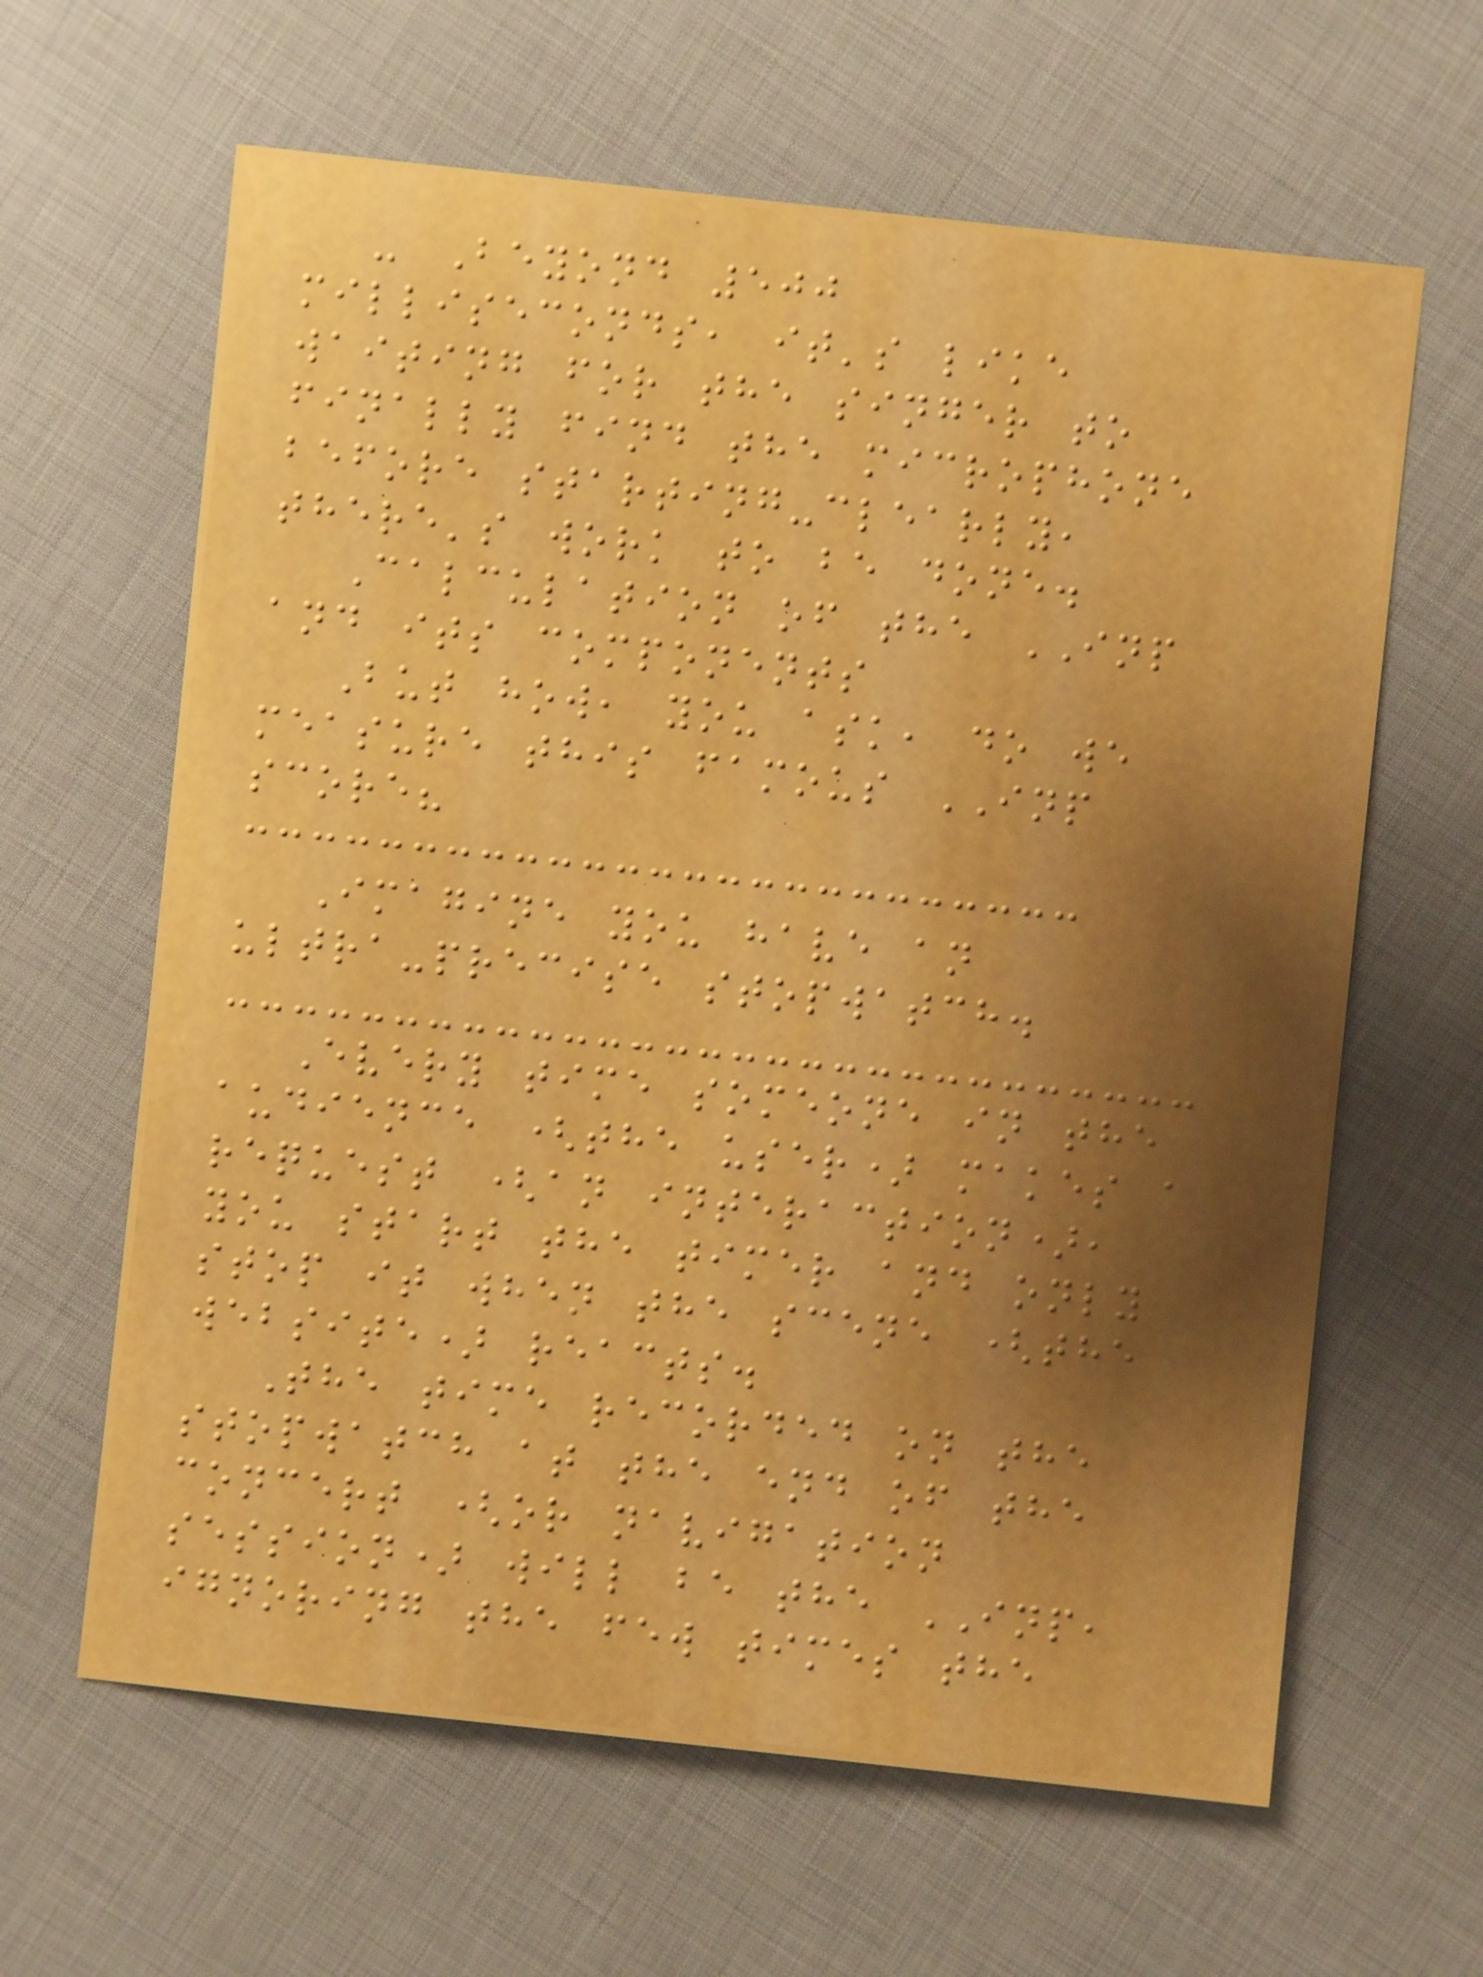- Beyond 500
milliseconds, it's like
waiting for the singer to
finally find the microphone
before starting-clearly,
there's work to be done.
Calculation of the INP
and its components
But how, you ask, do we
measure this famous INP
score?
Imagine you have an
ultra-precise stopwatch.
Every time someone in the
audience (the user) makes a
request (an interaction),
you start the timer and only
stop it when the scene (the
website) reacts.
The time recorded on the
stopwatch at the end of the
concert (or navigation
session) will be the INP,
ignoring the few times the
